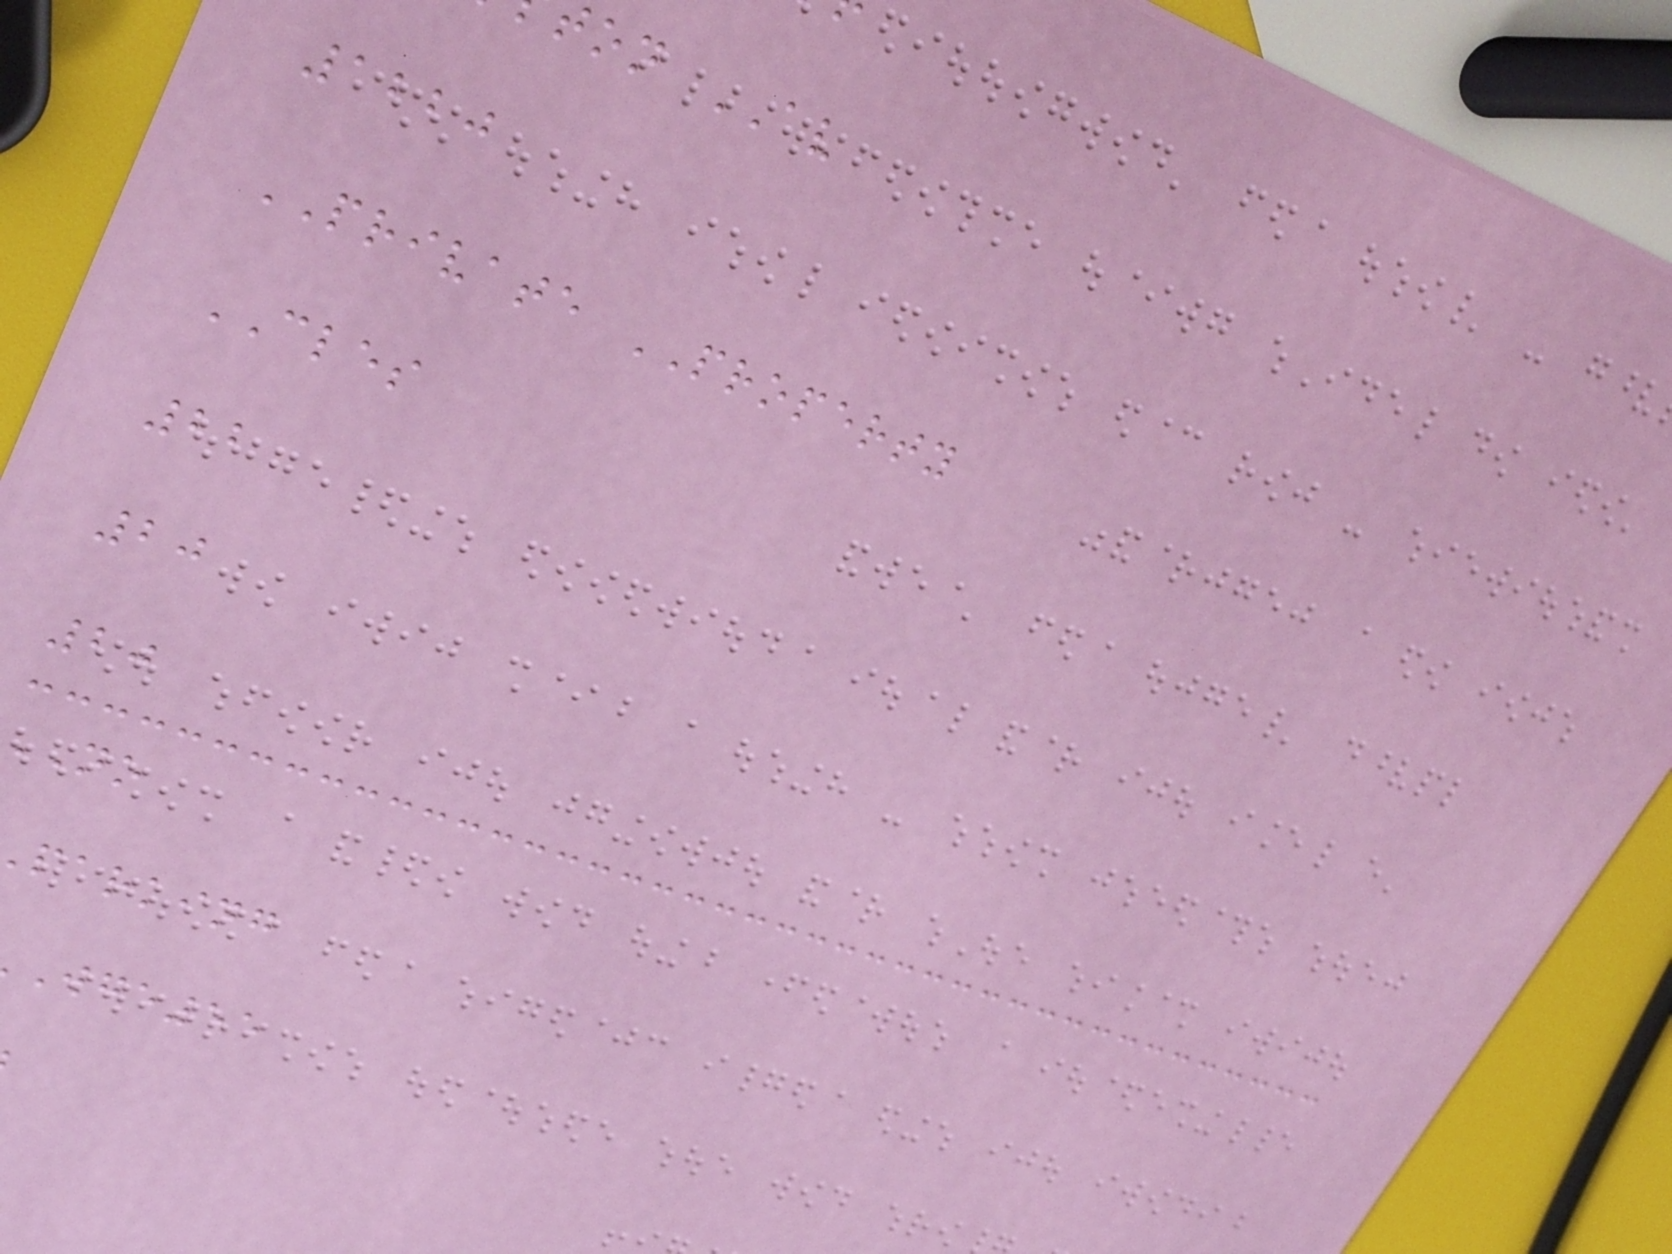on AV
1220
PRIVATE PROPERTY
CLES
22
20
20
parking
wge55
